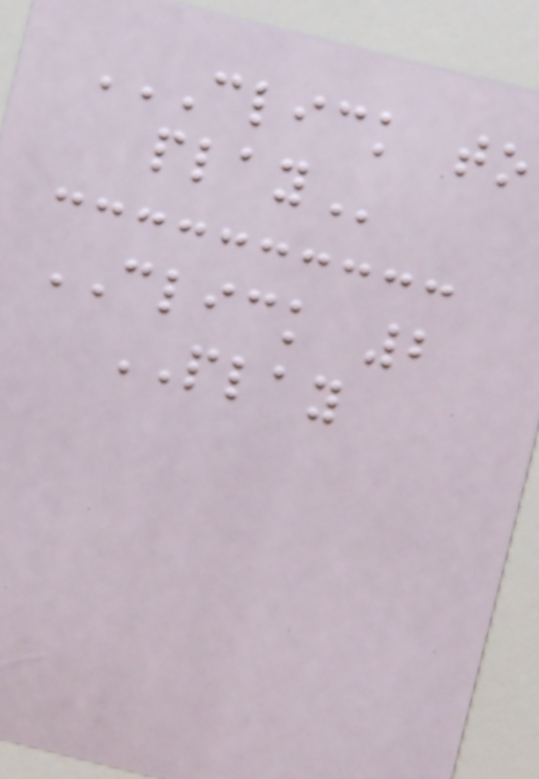CLICK TO
PLAY
CLICK 2
PLAY
